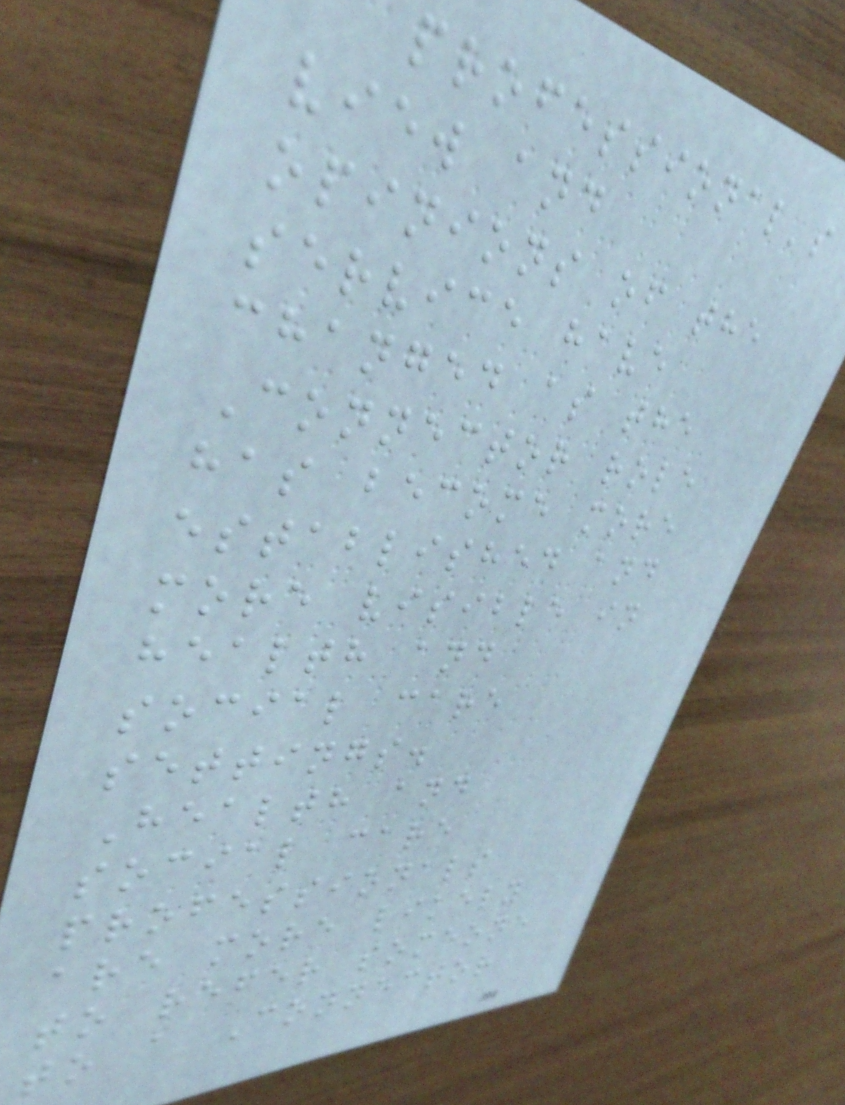professional's
view and
opinions of the
service have
changed as the
Connector role
has become more
established and
more visible in
health and
social care
settings.
Health and
social care
professionals
are more likely
to refer someone
to a Connector
